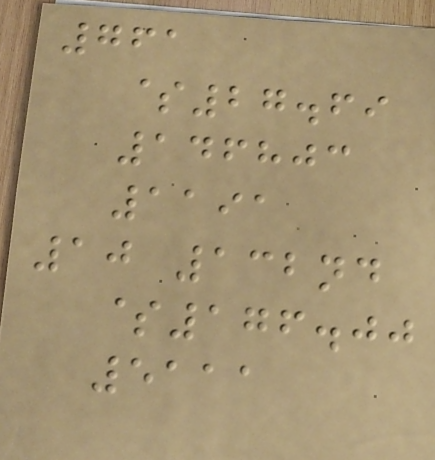761
$27.69
146803
1191
10 132nd
$176.00
5111
